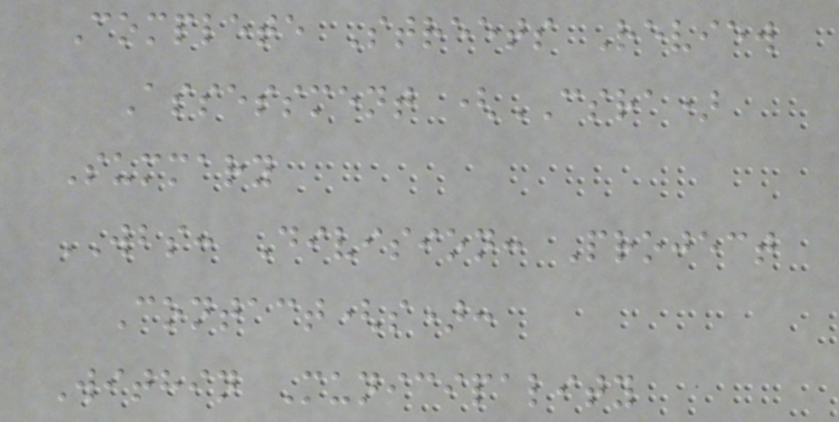Complete Streets Review
Assessment (CSRA)
Summary
WBS: Division: Project
Contact(s):
Within Municipality
